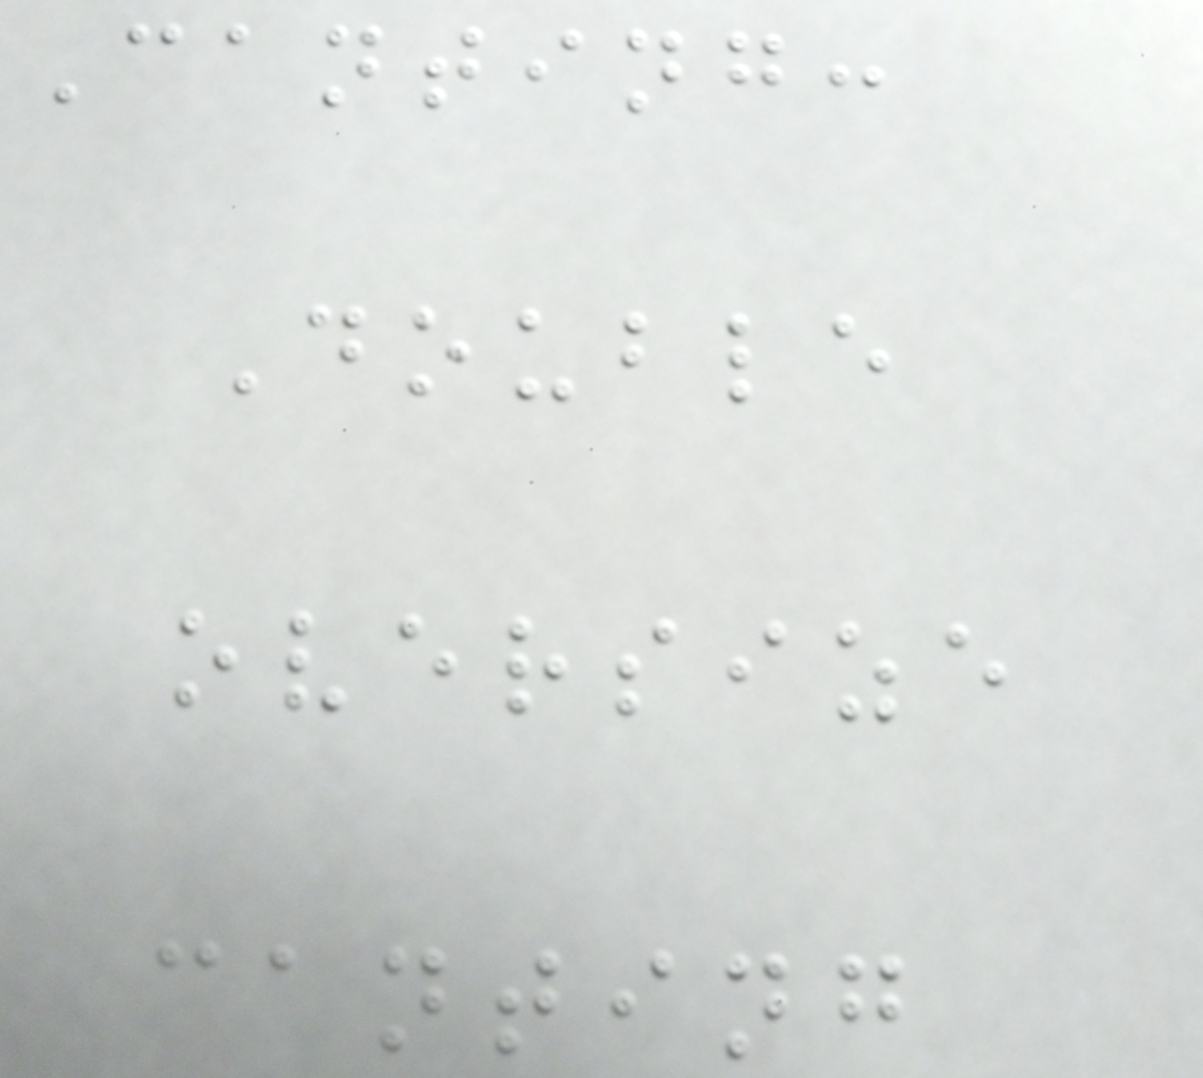Canting:
Double
oversize
canting
